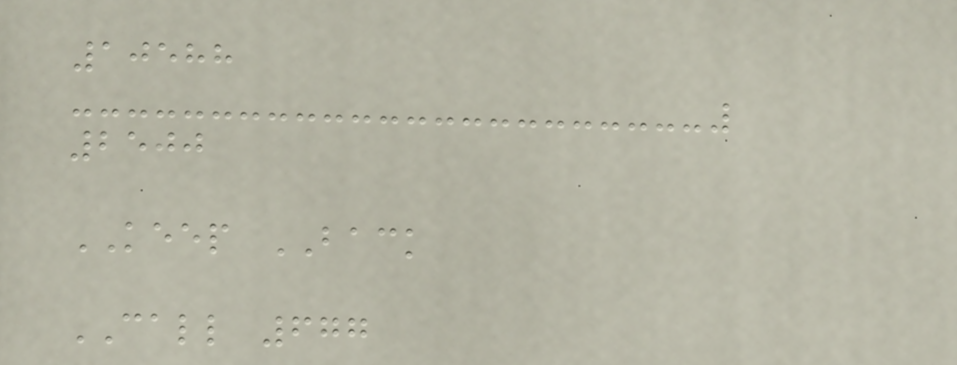10588
2500
KEEP BACK
CALL 677
